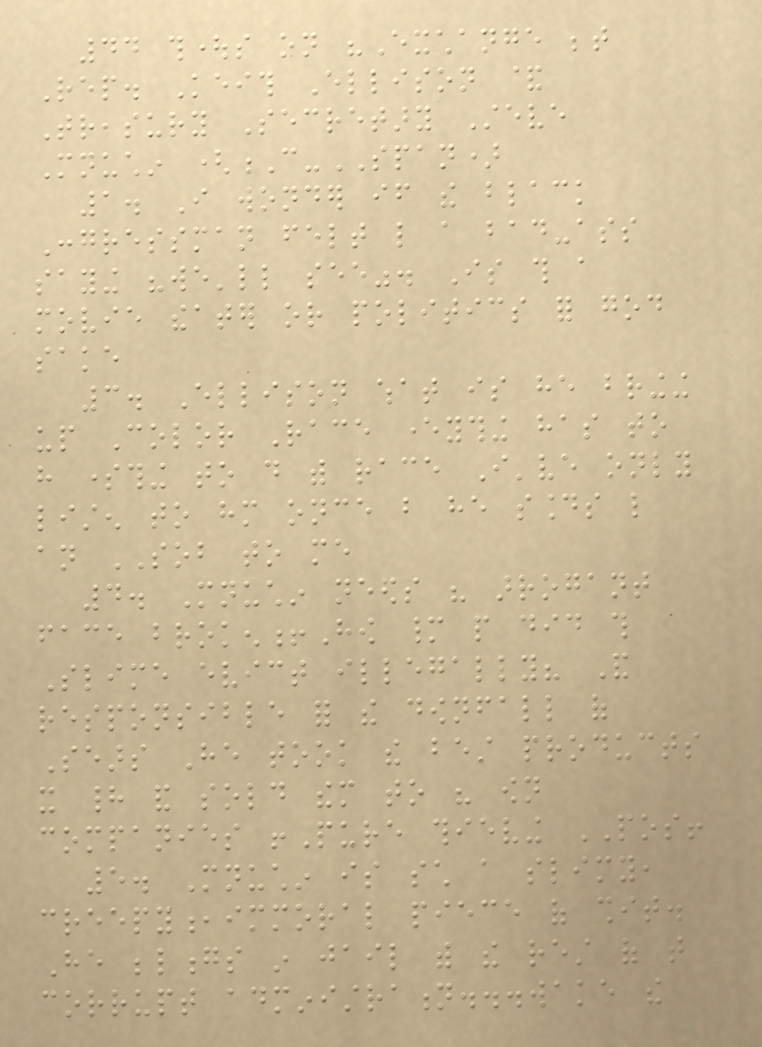44 thoughts on "Exchange between
Rep. Keith Ellison &
Treasury Secretary Steve
Mnuchin (C-SPAN)
1. I wonder if the black
Congressman felt like a bad-ass
saying "we'll see". Is this a
movie theater or politics for god
sake
3. Ellison what is he bringing
up Color Race everything has to
have something to do with race I've only
listen to him once but he sounds like
an SOB to me
4. Mnuchin needs his arrogant
face broken!How many people did this
Slime evict illegally? And
responsible for the downfall of
Sears He took the best products
it had and sold them to his own
companies !Pure thieving POS!
5. Mnuchin is such a slimy,
creepy,immoral piece of shit.
He belongs in jail with the rest of that
corrupt administration...wake the
